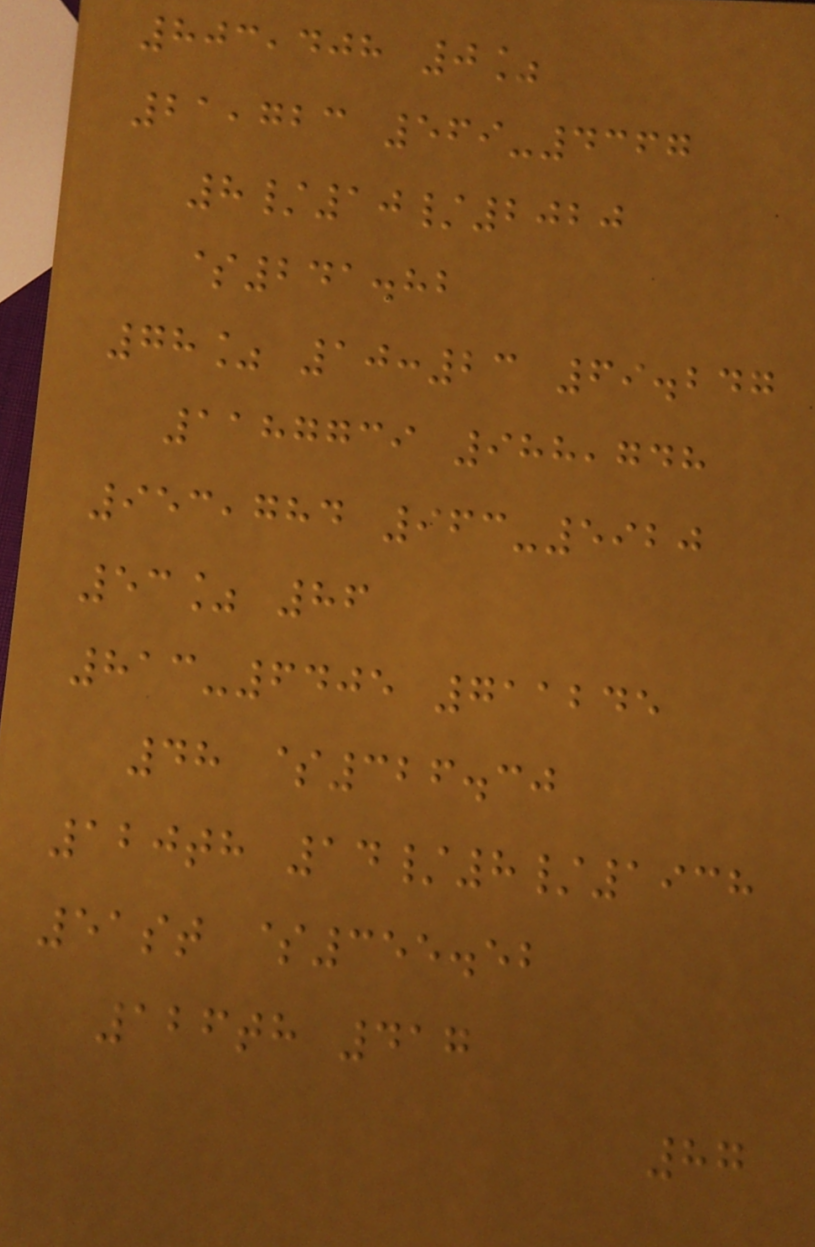803,408 0%
21,723 569-4367
8/10/2020
$241.82
78% 10:23 69.247
1187739 988,748
953,784 963-5920
53% 86
813-6405 711245
48 $326.30
120th 14/8/1938
51st $355.52
126th 417
87
